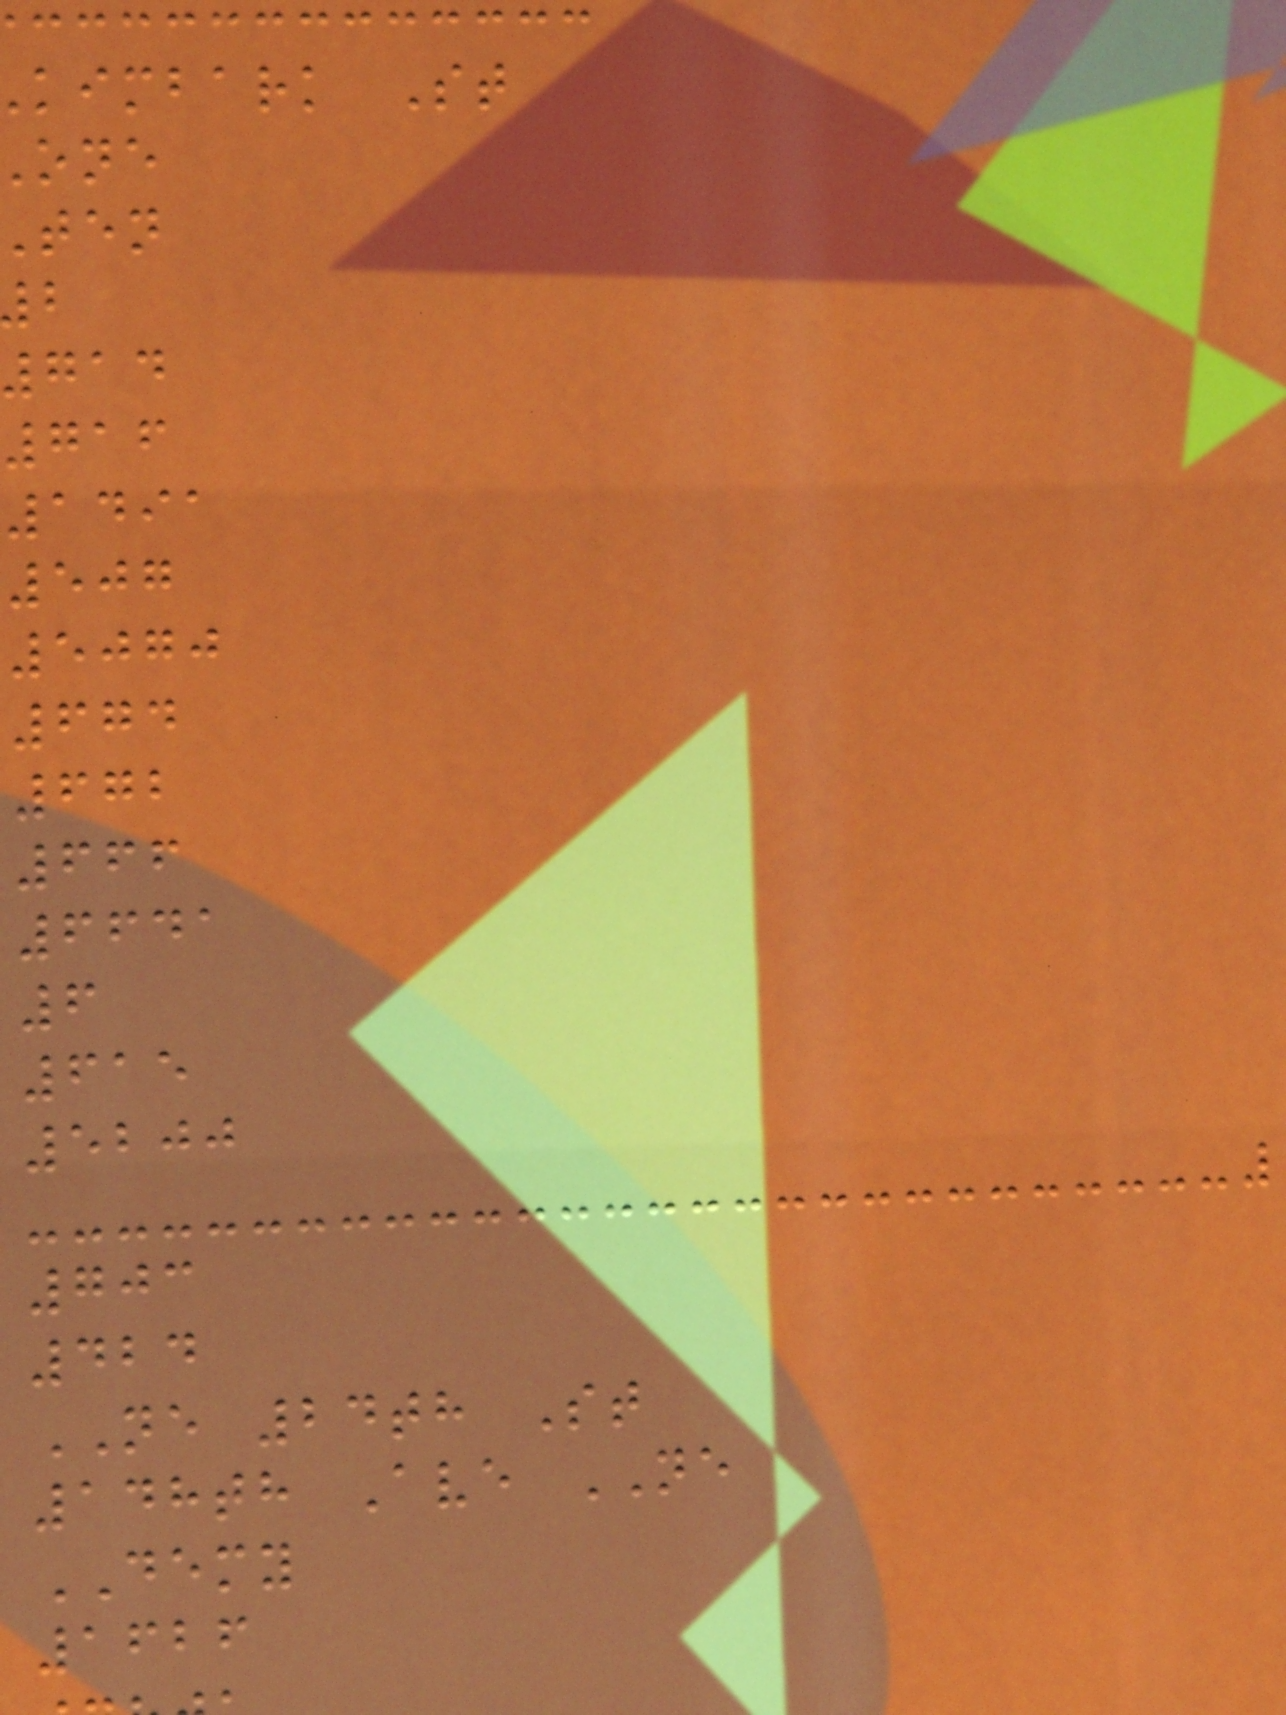kimbark St
716
1491
507
5070
674
672
666
6641
6
615
5200
703
424
NE 24th St
148th Ave NE
DEMY
1626
